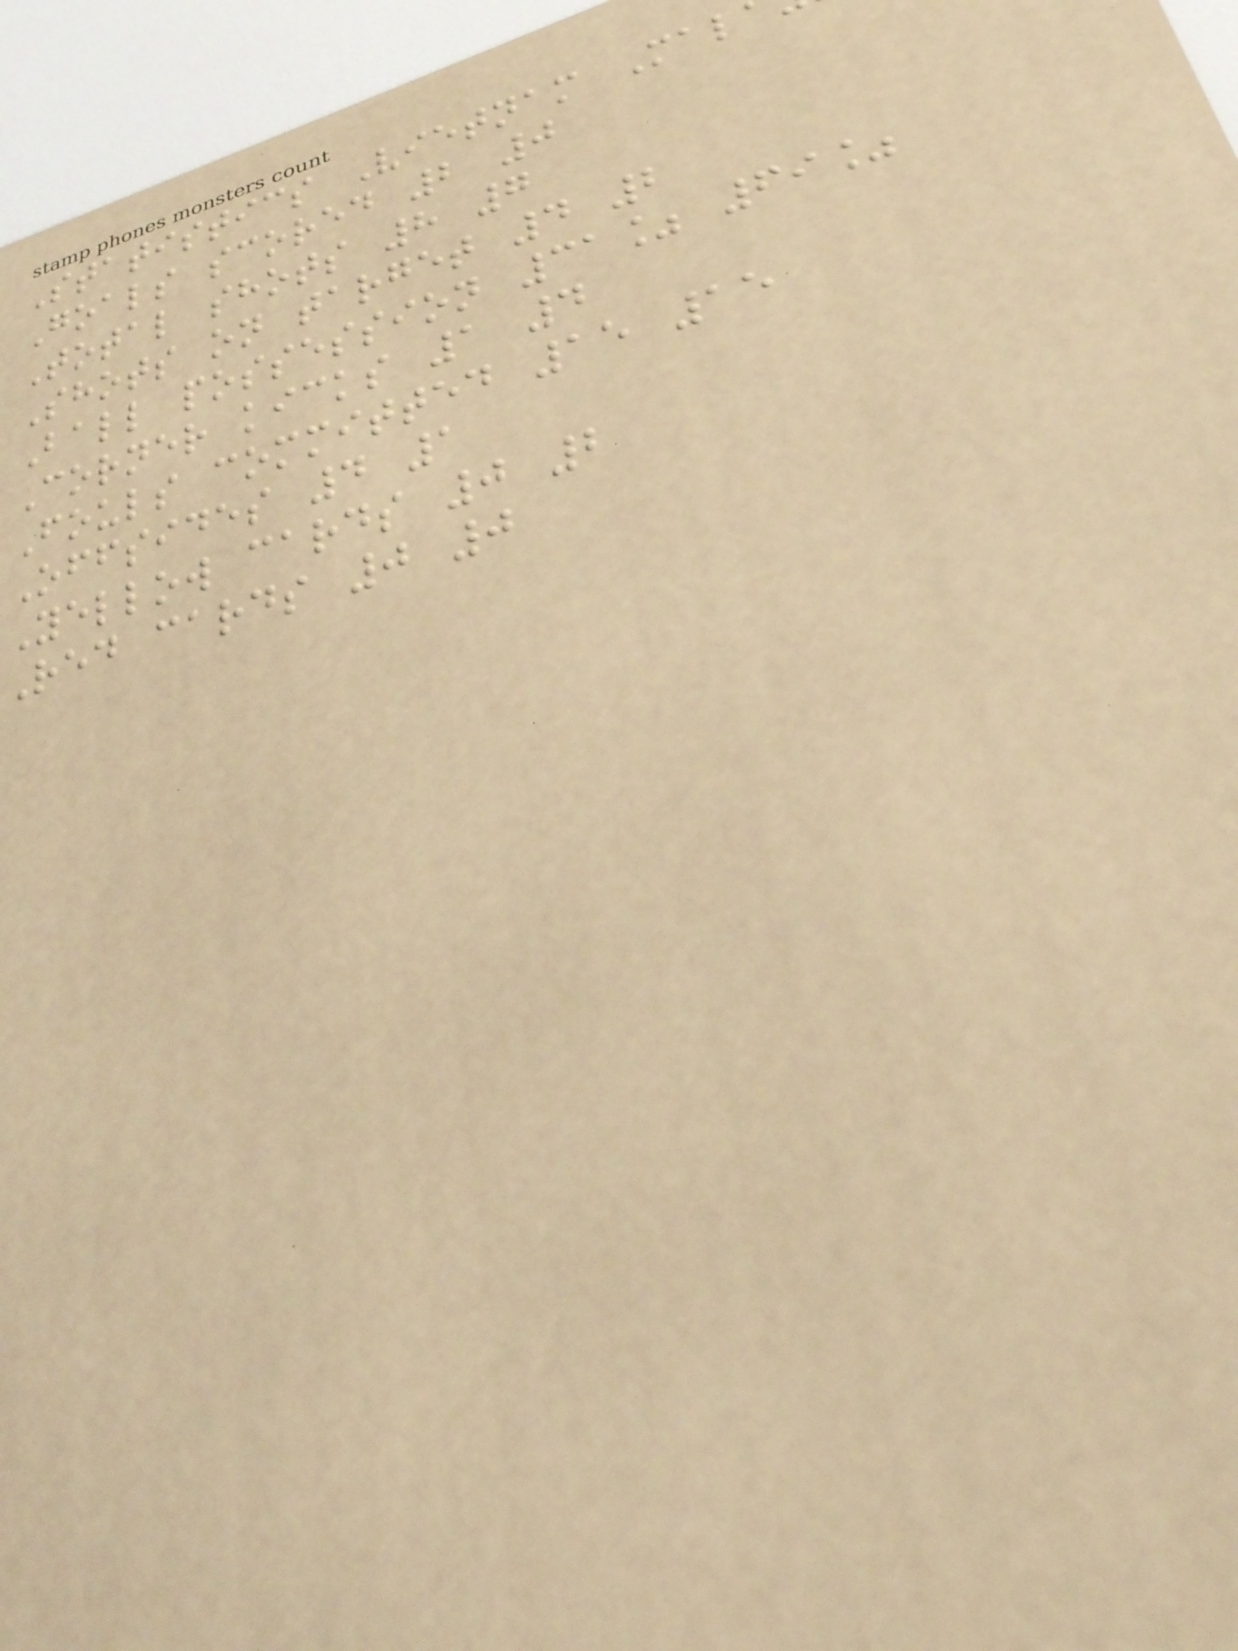Statistics Vietnam Mal
Goals scored 2 0
Total shots 8 7
Shots on target 4 2
Ball possession 31% 69%
Corner kicks 1 4
Fouls committed 15 15
Offsides 4 1
Yellow cards 0 2
Red cards 0 0
